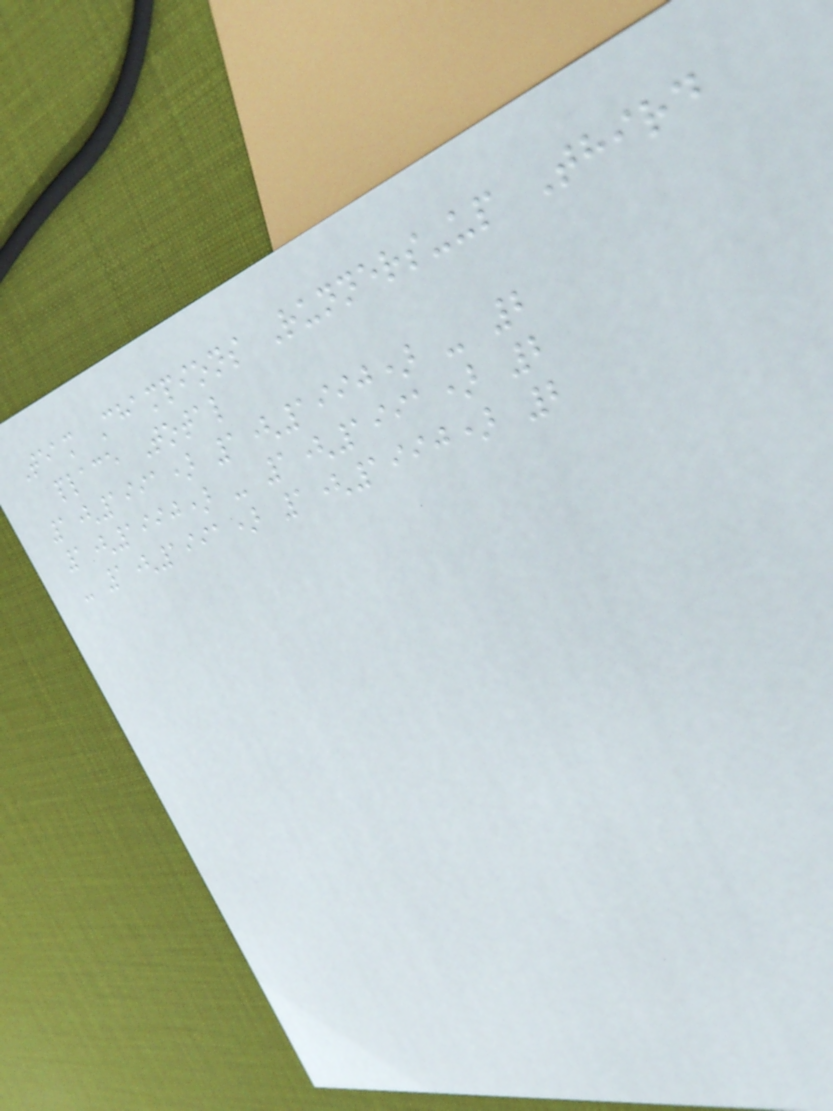Team Champions Runners-up Third
place Total
1(1991) 1(1990) - 2
1(1990) - 1(1991) 2
- 1(1991) 1(1990) 2
